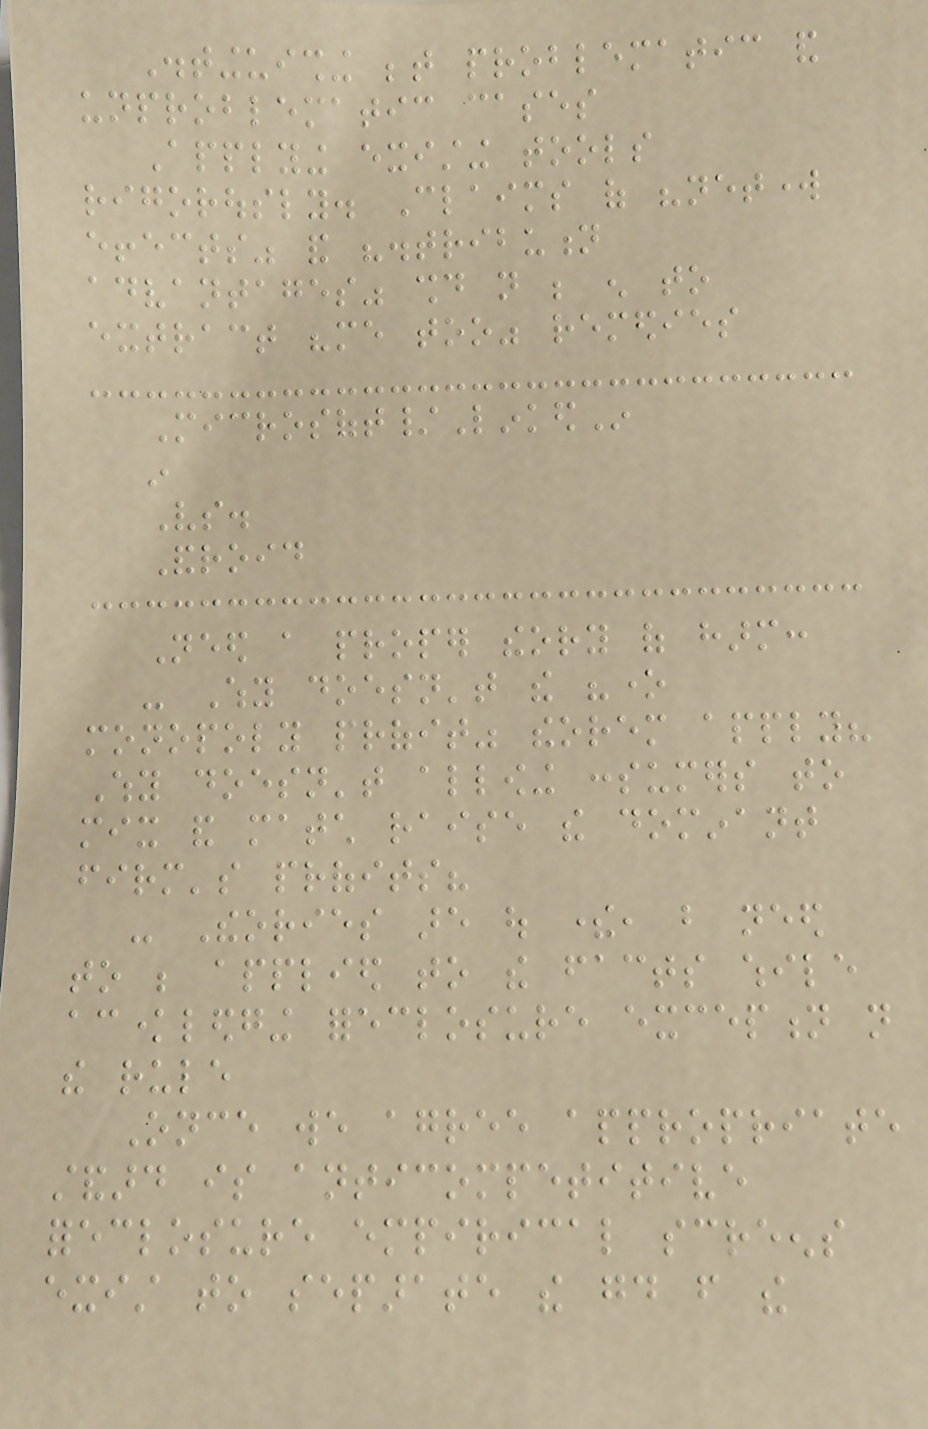Distinguishing between problematic and
unproblematic cases
Applying existing tools
rigorously. Claims of "network
effects" and "distribution
advantages" should not be enough to
extract "me too" remedies
Microsoft/LinkedIn
in
Vs.
Android
Need a proper theory of harm:
- Why doesn't the "one
monopoly profit" theorem apply?
Why doesn't allowing consumers to
mix and match raise the dominant
firm's profits?
- Theories are out there, but need
to be applied to the facts while
acknowledging foreclosure exception not
the rule
Once we agree appropriate
standard is anticompetitive
foreclosure empirical screens
exist to separate the good from the
